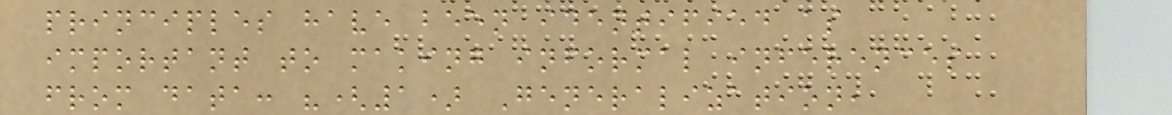principles have been identified as
important to making informal inferences
from data: "(1) Generalization,
